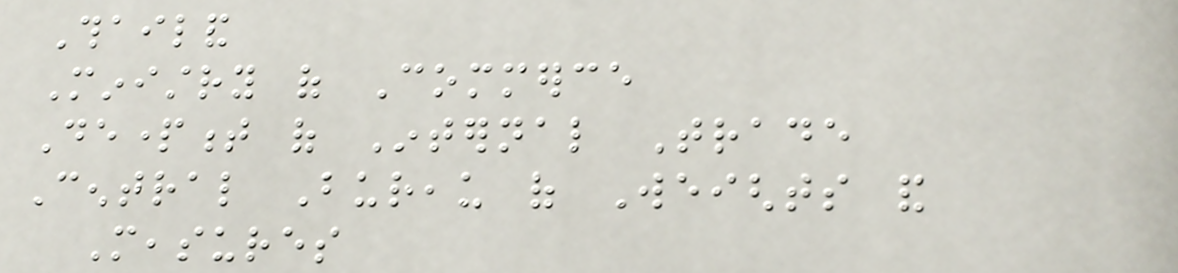Thailand
Ministry of Commerce
Department of Internal Trade
Central Bureau of Weights and
Measures
